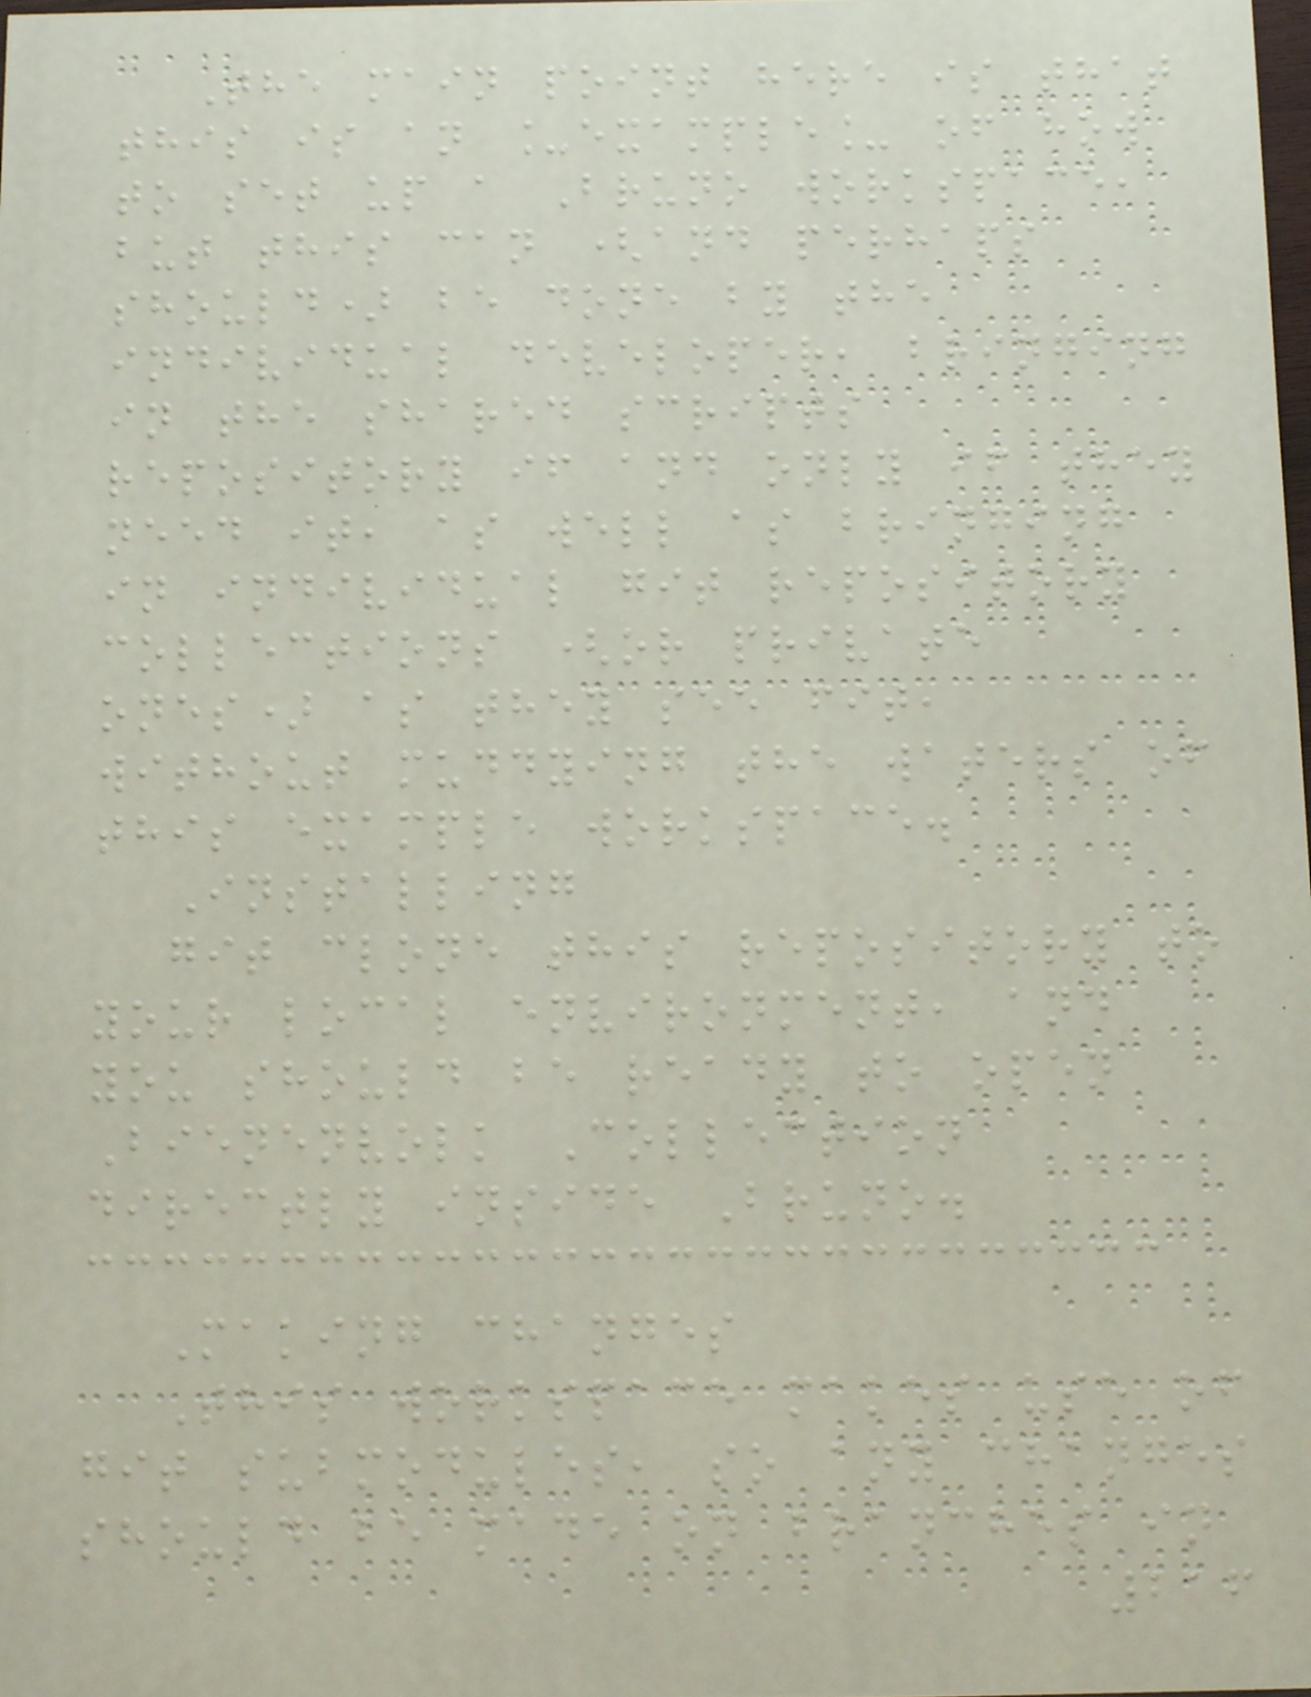The main point here is that
this is an _example_ of how
to set up a Bruno workspace,
but this can (and perhaps
should) be done by the
individual developer, bringing
in the shared scripts
repository if and only if they
need it, as well as bringing
in individual git repository
collections (or private
ones) as they see fit,
without muddying the waters of
this example workspace.
Installing
git clone this repository to
your local environment, and
you should be ready to open
Bienenvolk Collection
directly inside Bruno.
Making changes
This workspace makes use of
git submodules, so any changes
should be made on branches in
216
